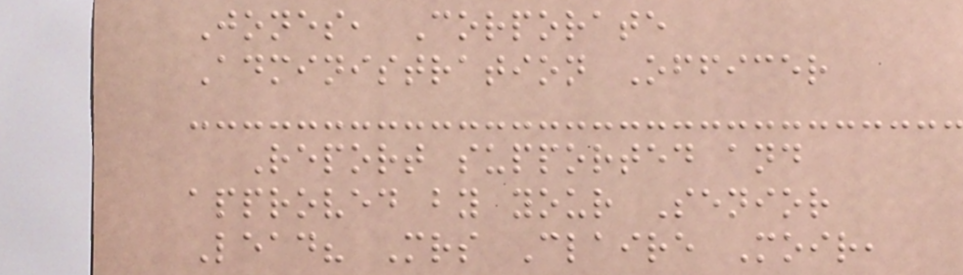Jones, Corporate
Administration Officer
Report supported and
approved by your Senior
Lead? Mrs Claire Moir,
